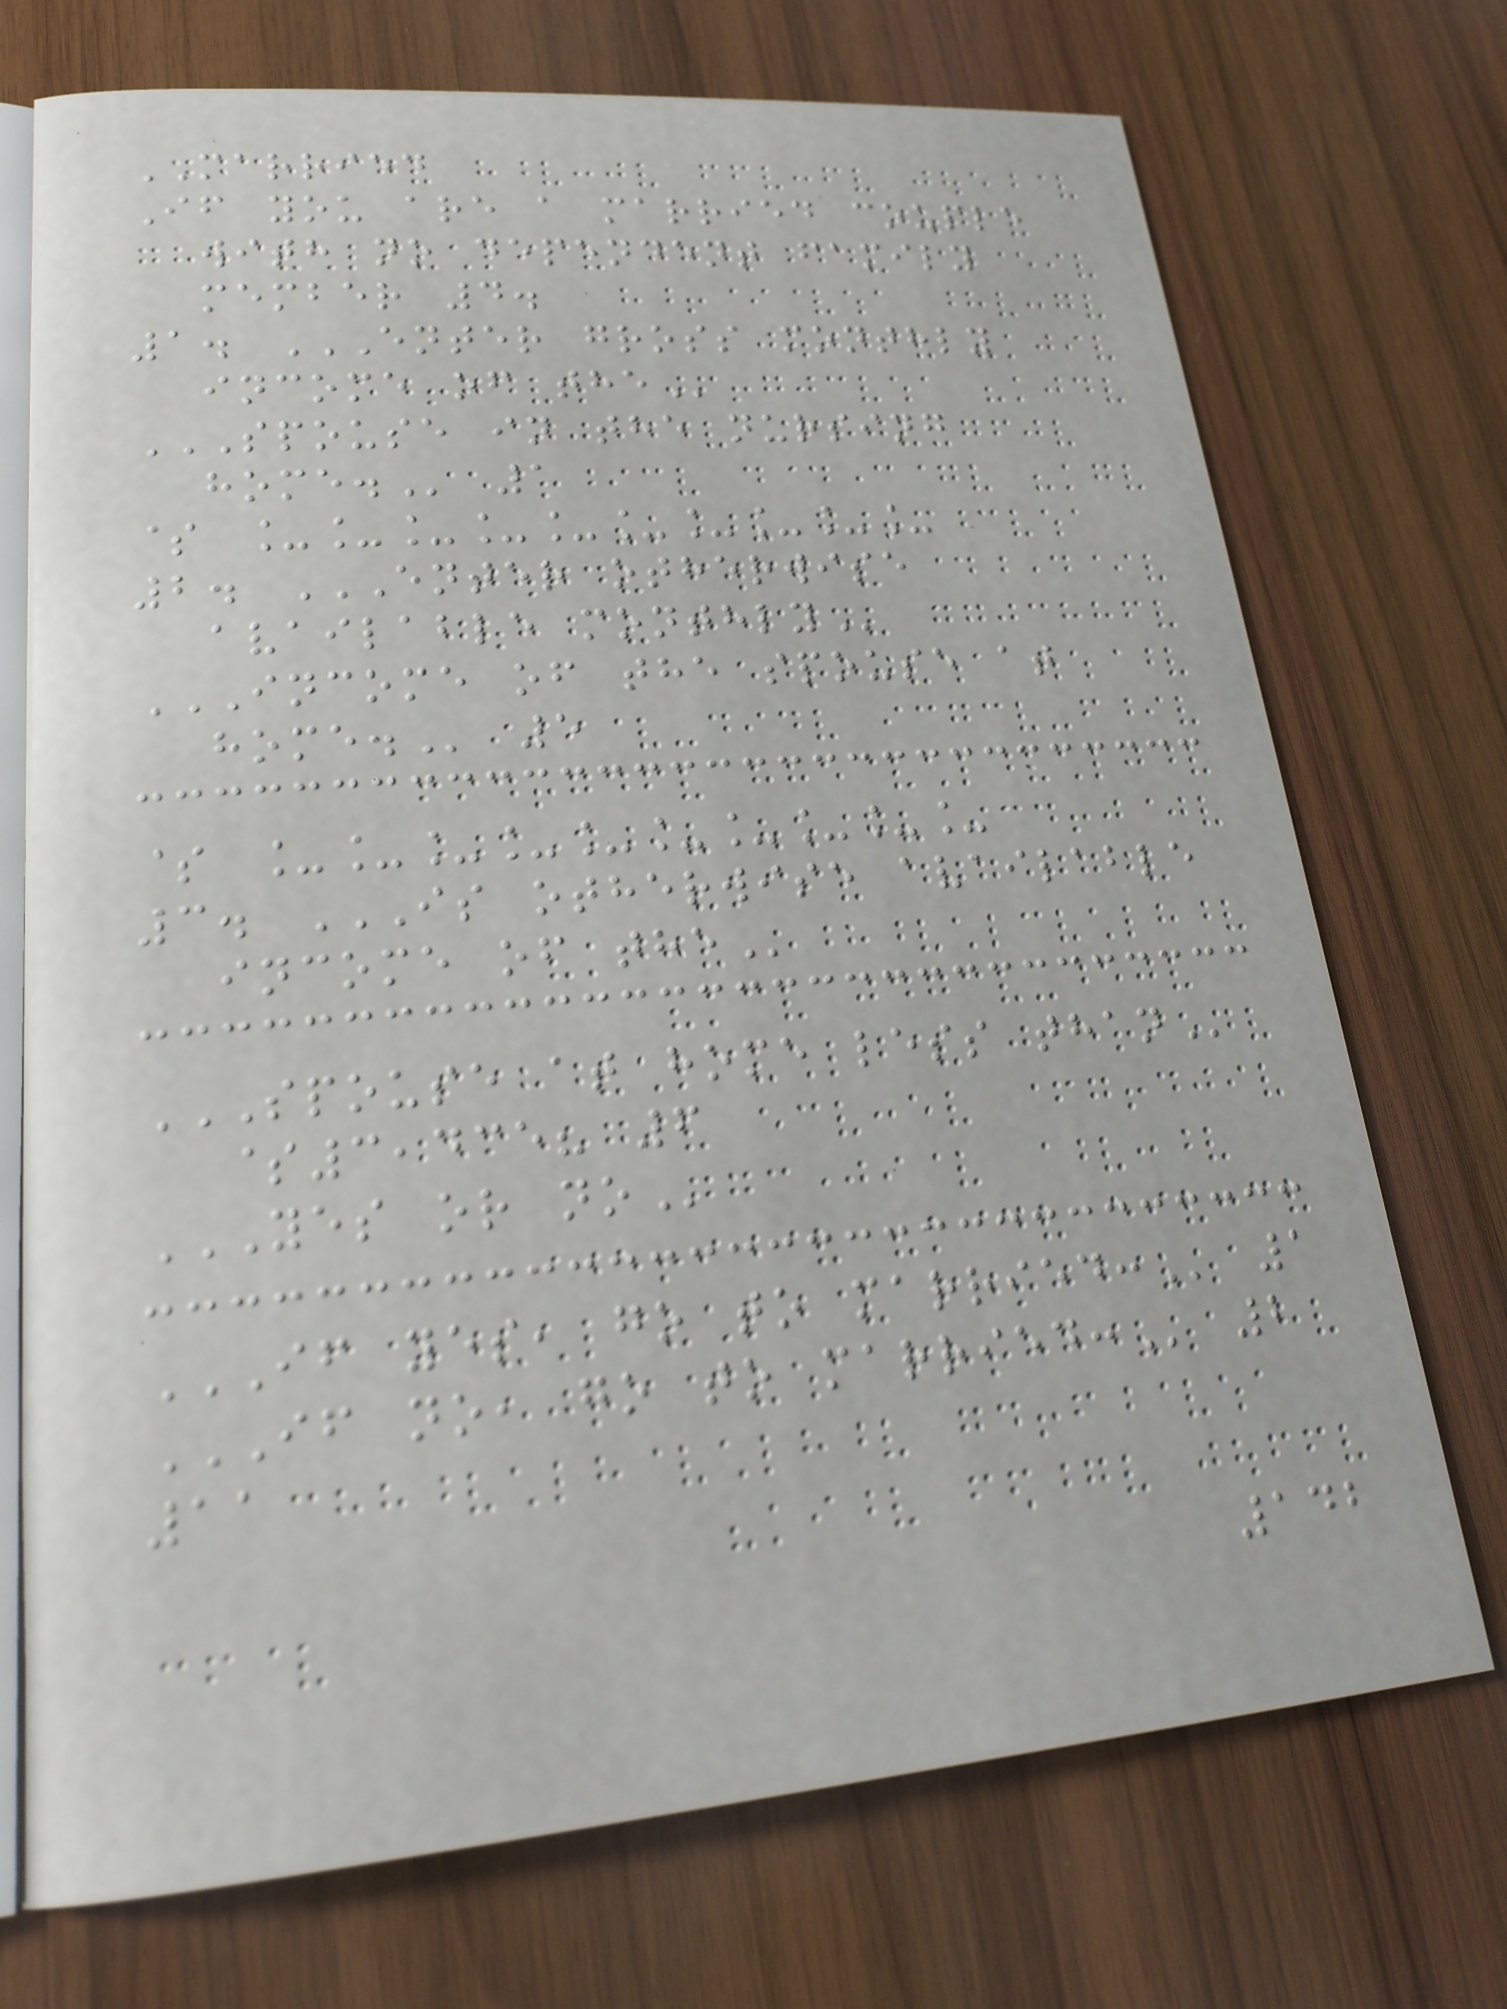MARRIED
If you are a married couple
with no dependent family
member 4.
1. ENTER GROSS MONTHLY
INCOME OF THE
SPOUSE IN THE NURSING
HOME. 1
$ __________
2. ENTER OTHERWISE
AVAILABLE MONTHLY
INCOME OF THE SPOUSE AT
HOME. 5
$ __________
3. IS OTHERWISE AVAILABLE
INCOME OF THE
SPOUSE AT HOME LESS THAN
$3,435? 6
YES OR NO
IF YES, GO TO MARRIED: 1
IF NO, GO TO MARRIED: 2
11
142
